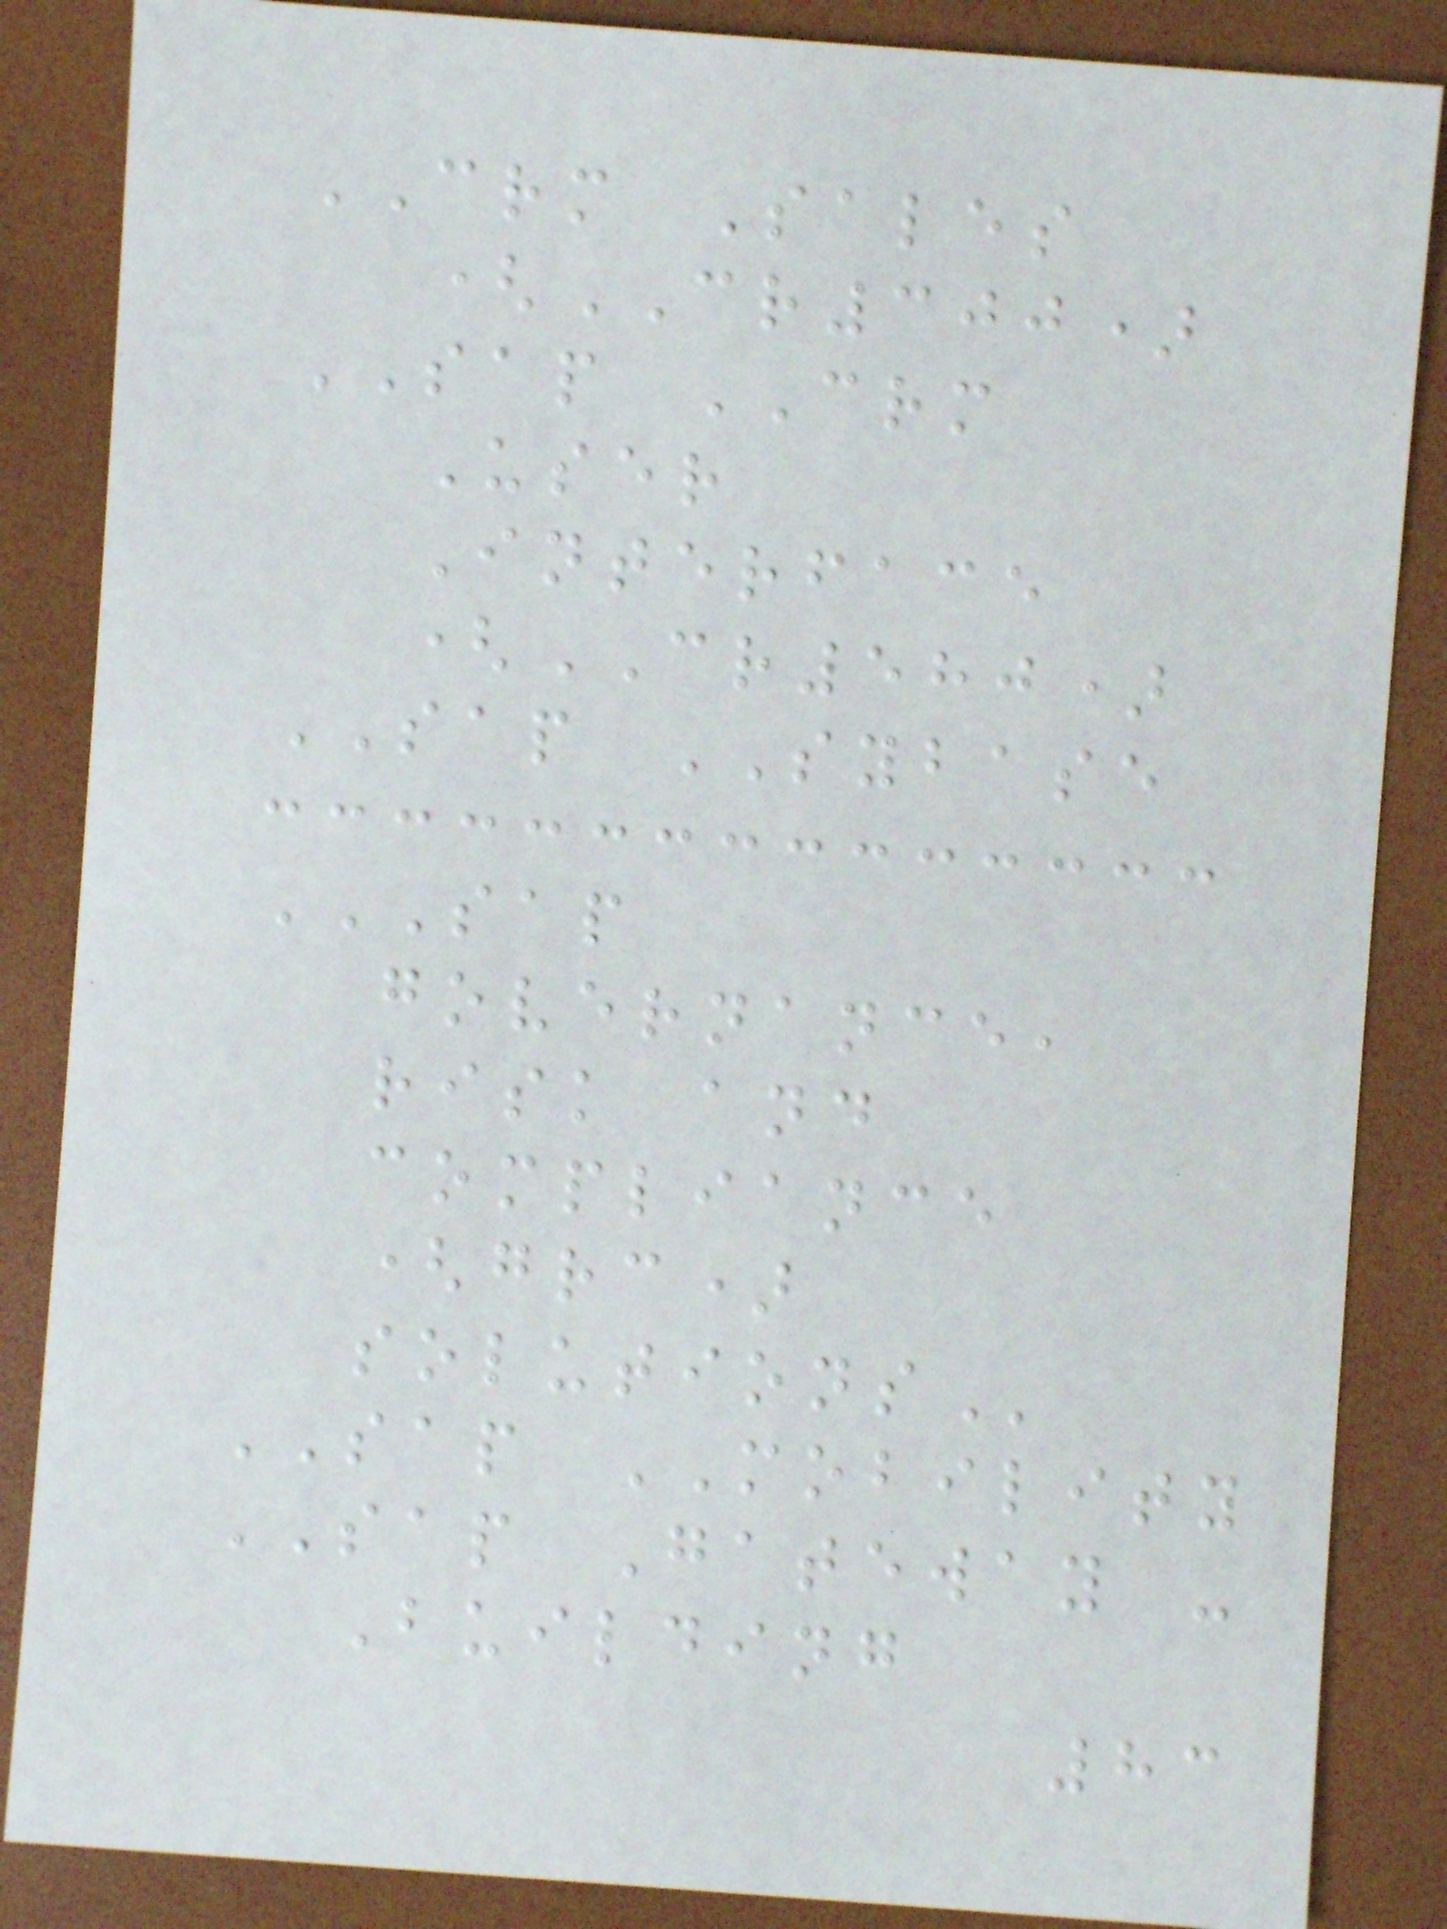CRM Sales
(CR300)
SAP CRM
User
Interface
(CR580)
SAP SYBASE
SAP
GOVERNANCE,
RISK AND
COMPLIANCE
(GRC)
SOLUTIONS
SAP MOBILITY
SAP Gateway -
Building
83
